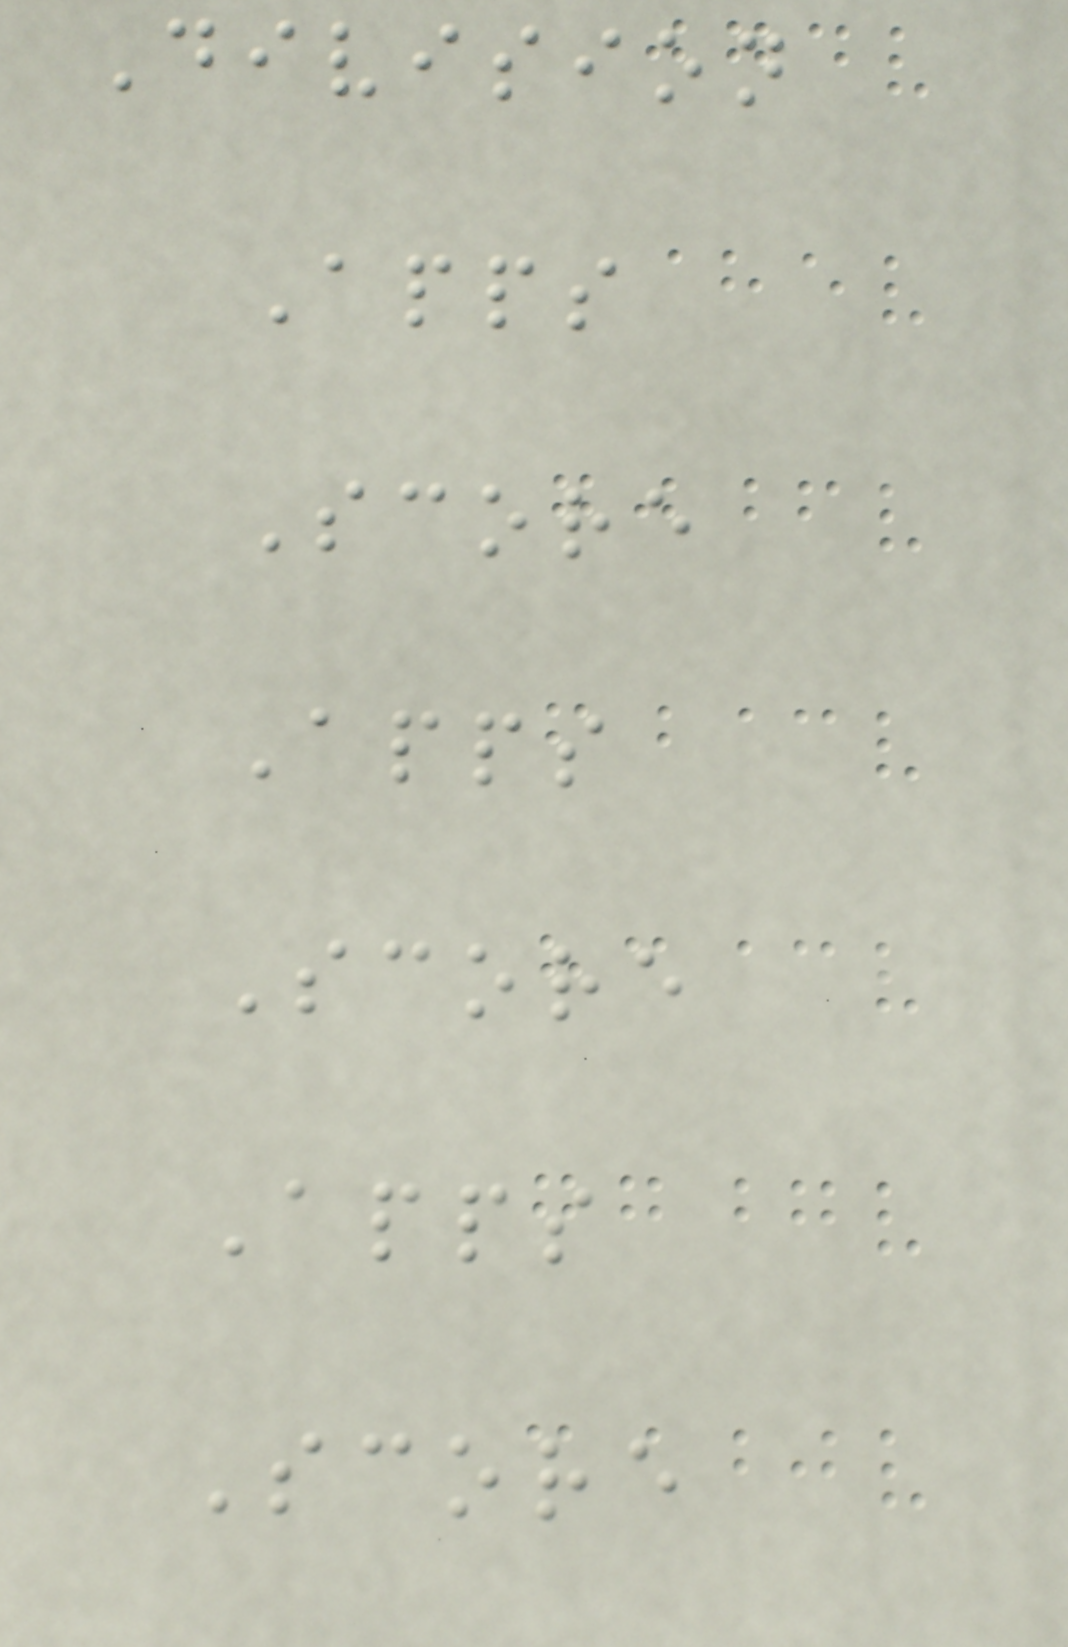Division
Apps
Score
Apps
Score
Apps
Score
